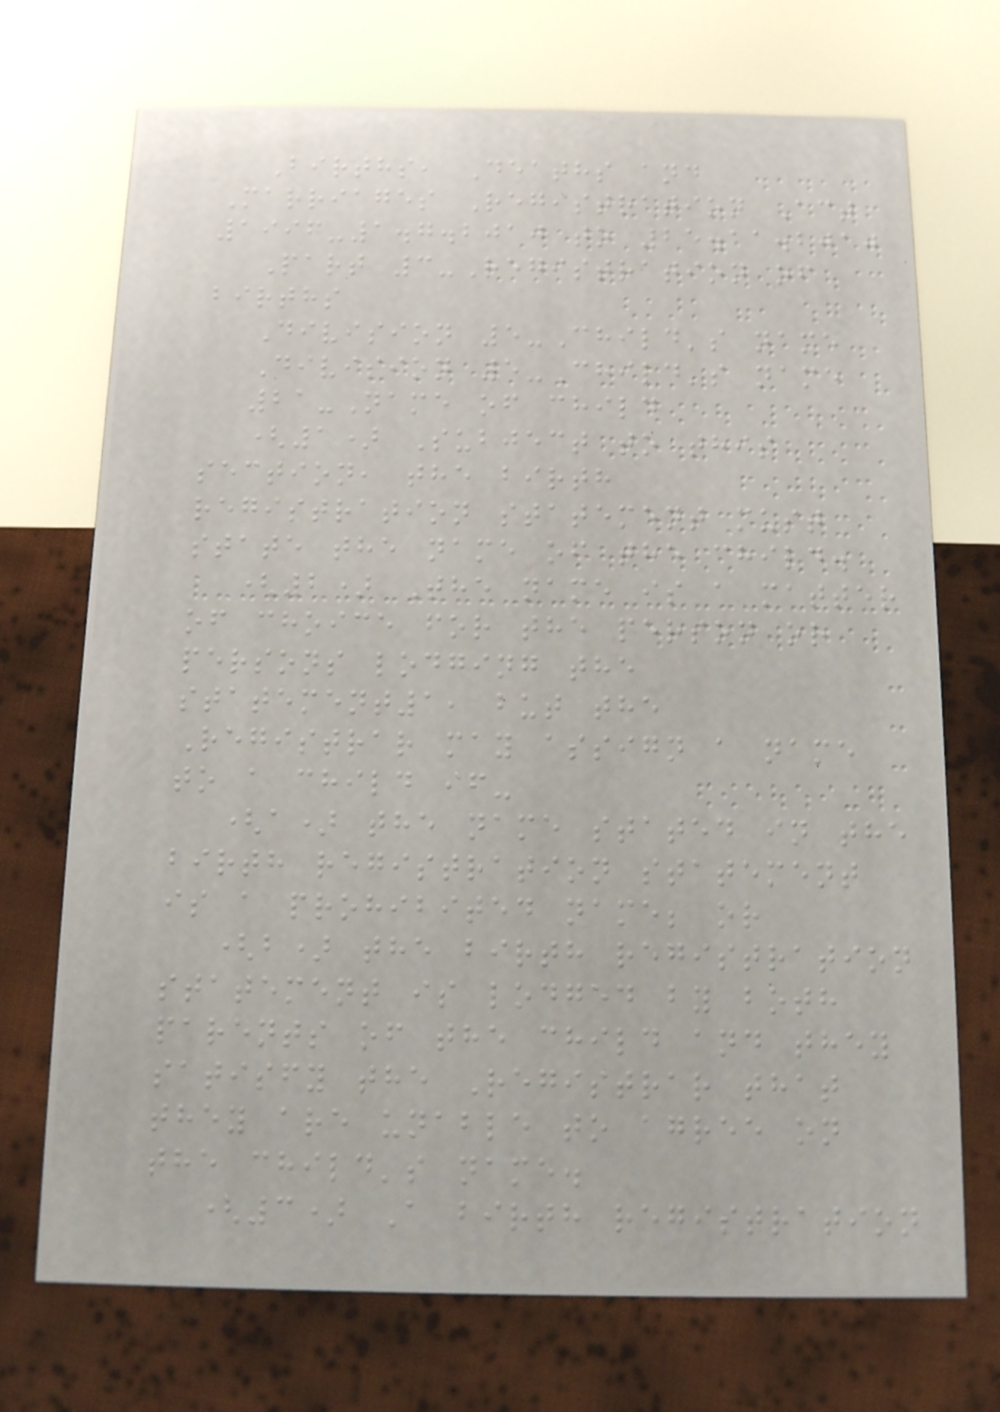Births, Deaths and
Marriages Registration Act
1996-1.7.2010 to 25.11.2010
Part 3-Registration of
births
Division 5-Child's name
Division 5-Child's name
21-Name of child
(1) Subject to this
section, the birth
registration statement must
state the name of the child.
(2) The name is a matter
of choice for the person or
persons lodging the
statement1, but the
Registrar may assign a name
to a child if-
(a) the name stated in the
birth registration statement
is a prohibited name; or
(b) the birth registration
statement is lodged by both
parents of the child and they
satisfy the Registrar that
they are unable to agree on
the child's name.
(3) A birth registration
